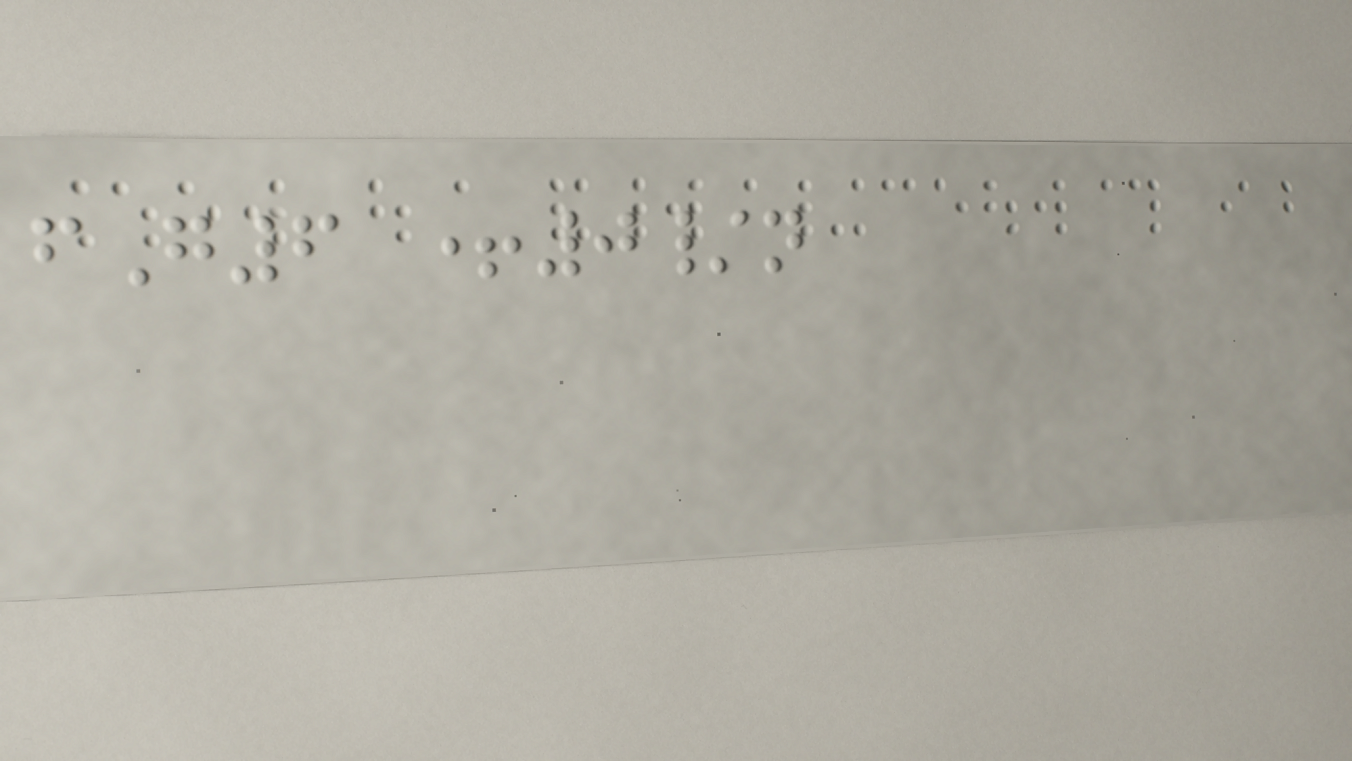fG6 +0/n
